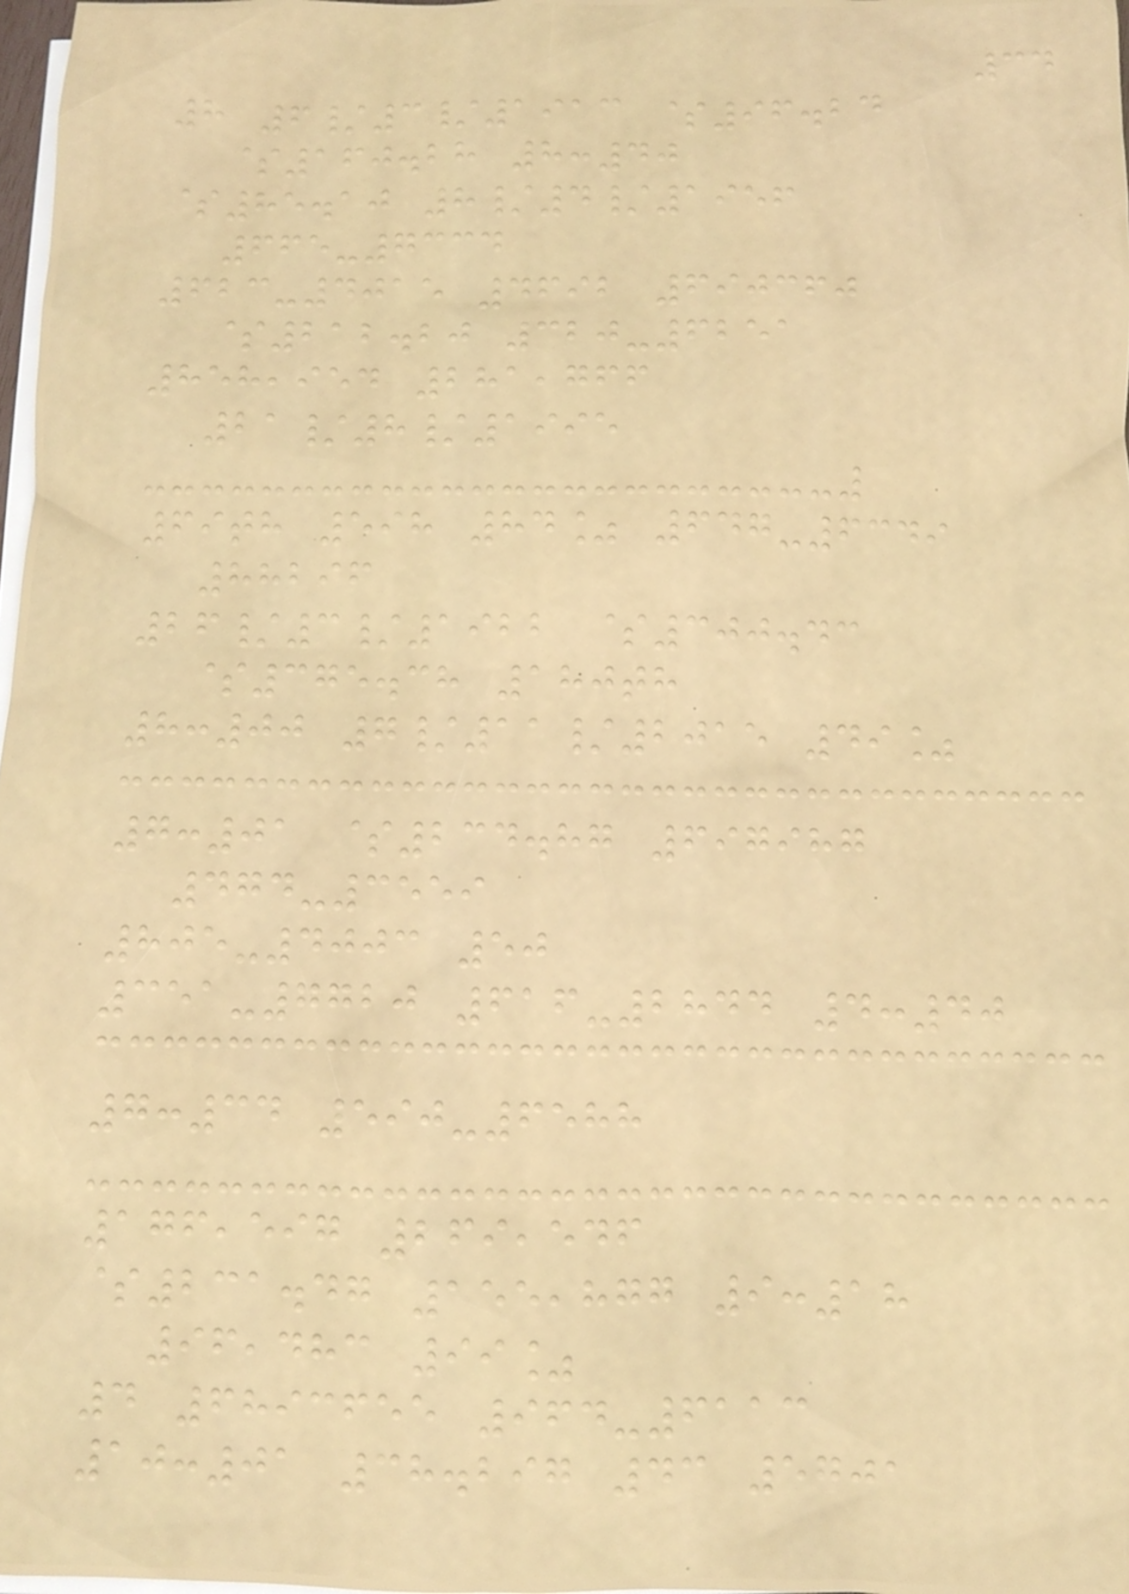34
8 6/3/1913 $96.24
$160.28 8:40
$85.10 8/4/1956
665-7334
623-4015 4692 690360
$212.20 320-6251
858,954 281,766
21/8/1995
69th 598 84% 647-6349
88296
26/3/1922 $300.43
$375.38 180th
8:00 7/11/2015 49%
7:01 $234.87 697987
474-3559
805-4003 50
351-7720 616-2844 4:40
7:34 590-6588
176,597 269,546
$231.47 155,877 9:18
96,483 99%
4 6893655 964-6113
10:01 38.297 43 5701
